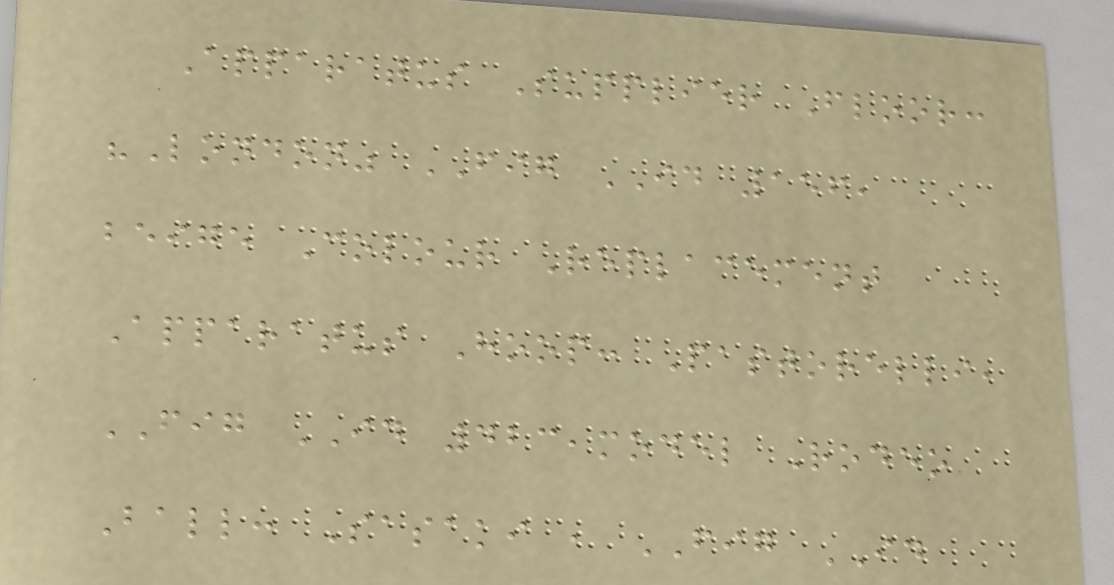Apparatus Supplier Floor:
"London" FIG ID 156,
beige Colour Replacement
Apparatus Hoop: Pastorelli,
FIG ID 423,model Rodeo
Ball: Sasaki , FIG ID
